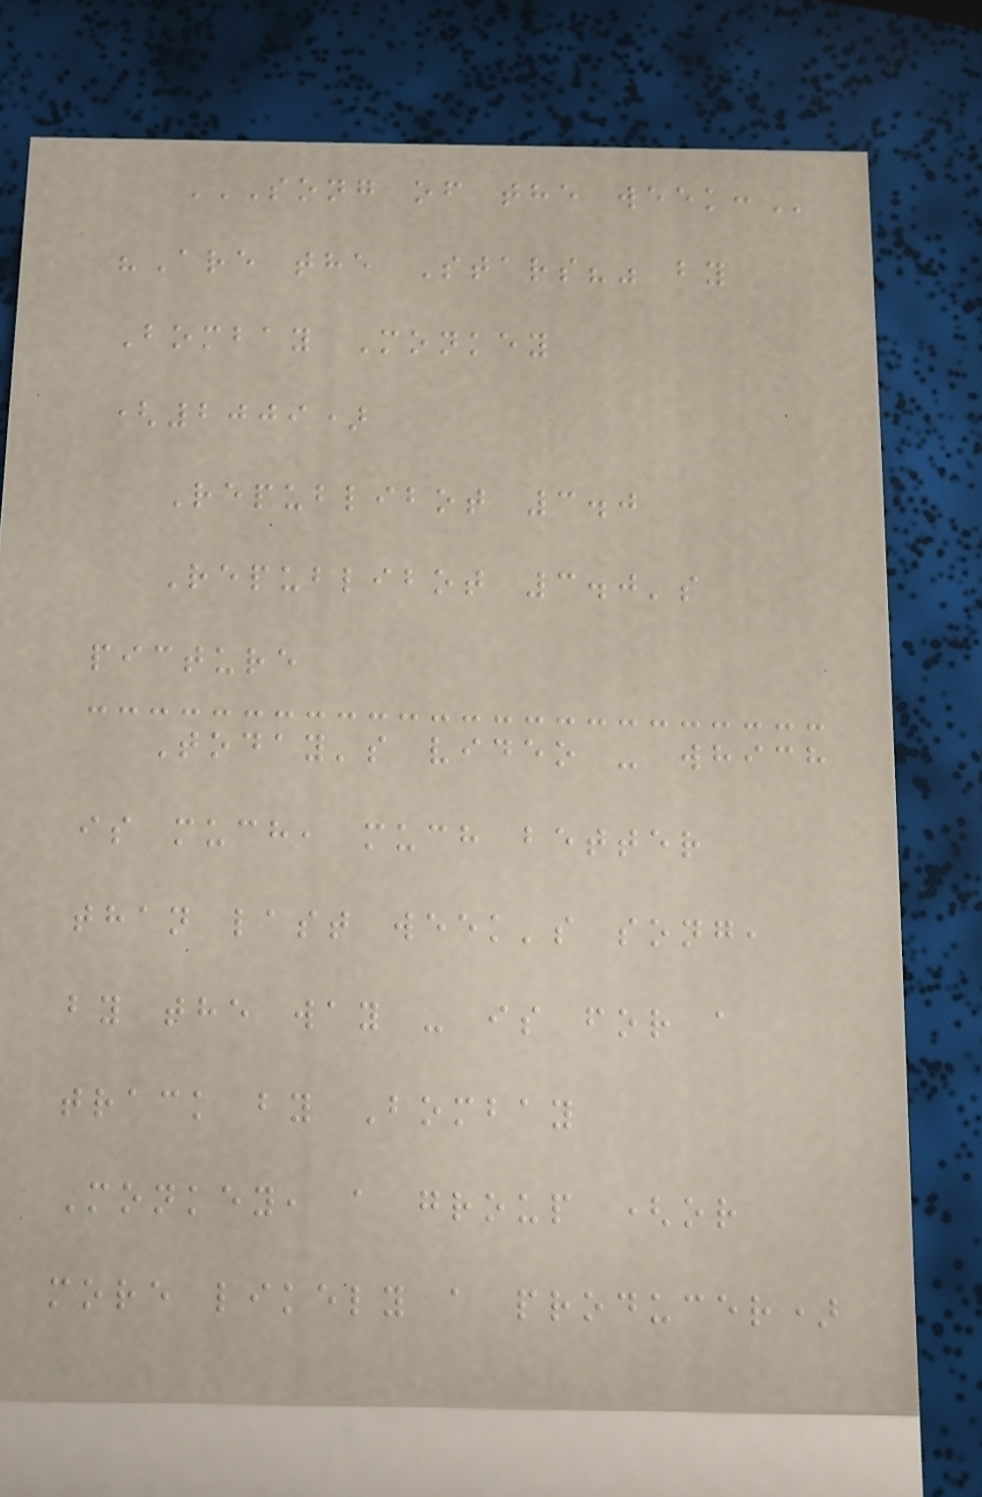SONG OF THE WEEK:
"Are the Stars?" by
Bombay Monkey
(2009)
Republibot 3.0
Republibot 3.0's
picture
Today's video - which
is much, much better
than last week's song,
by the way - is for a
track by Bombay
Monkey, a group (or
more likely a producer)
